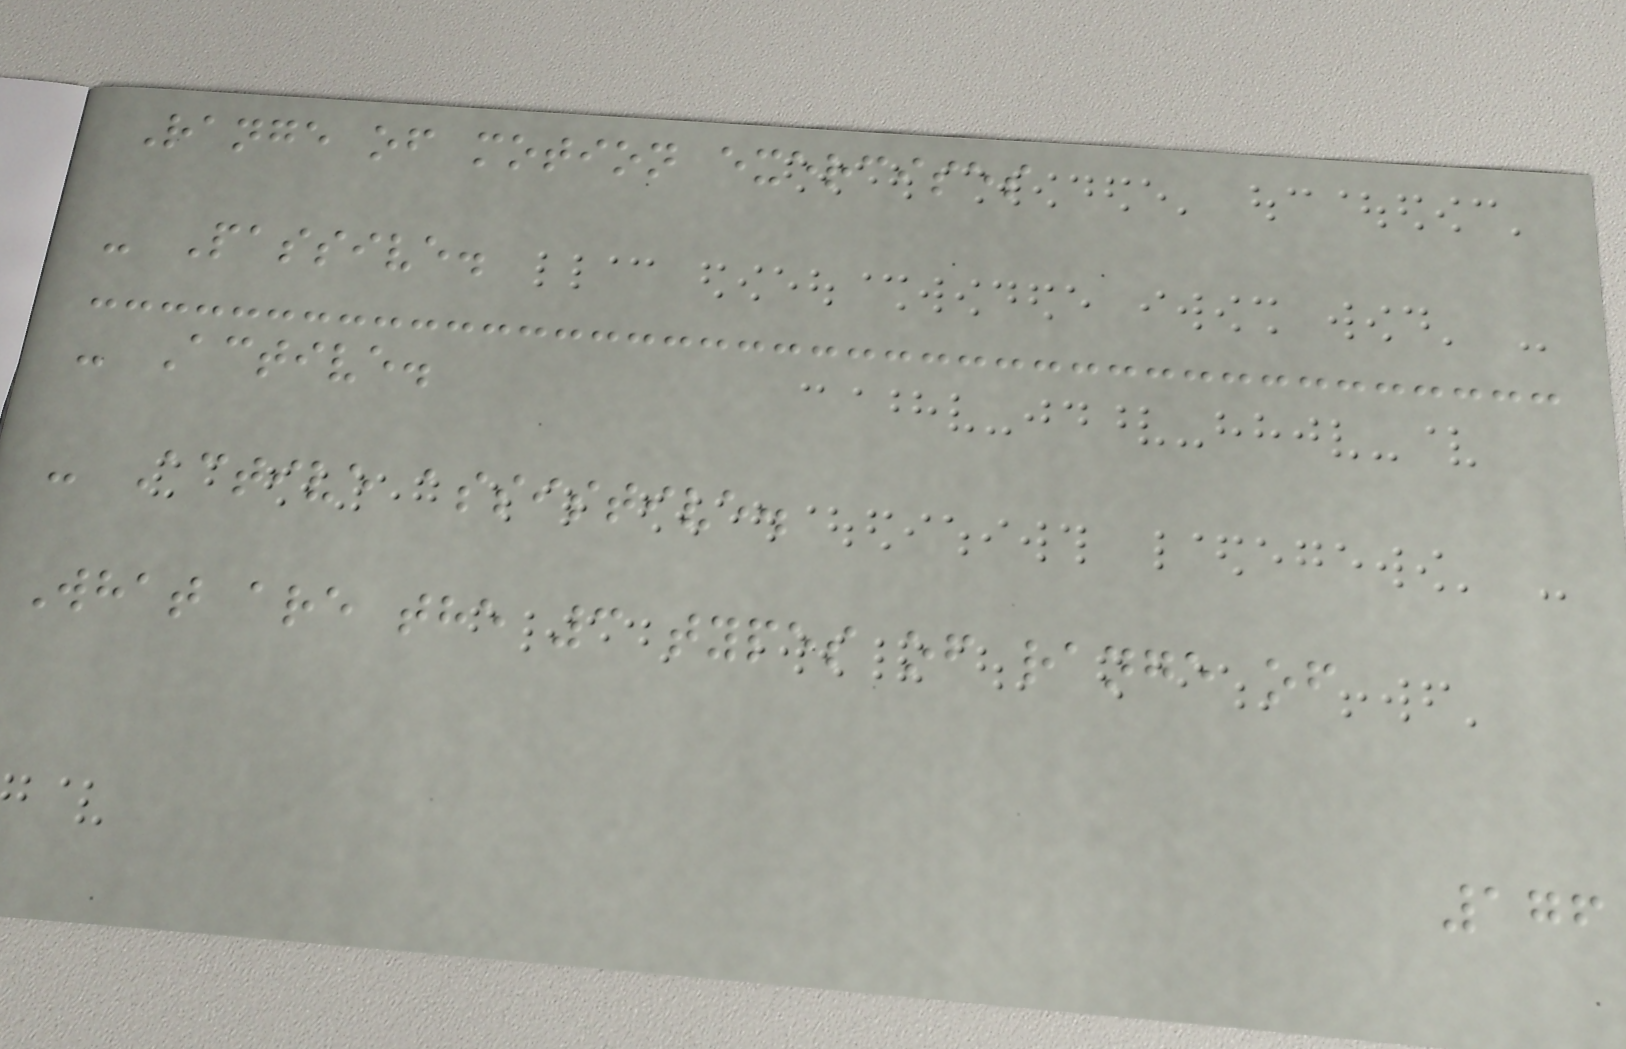Range of motion exercises
- Passive.
- Active.
- Active assistive.
What are the 3 types of range of
176
